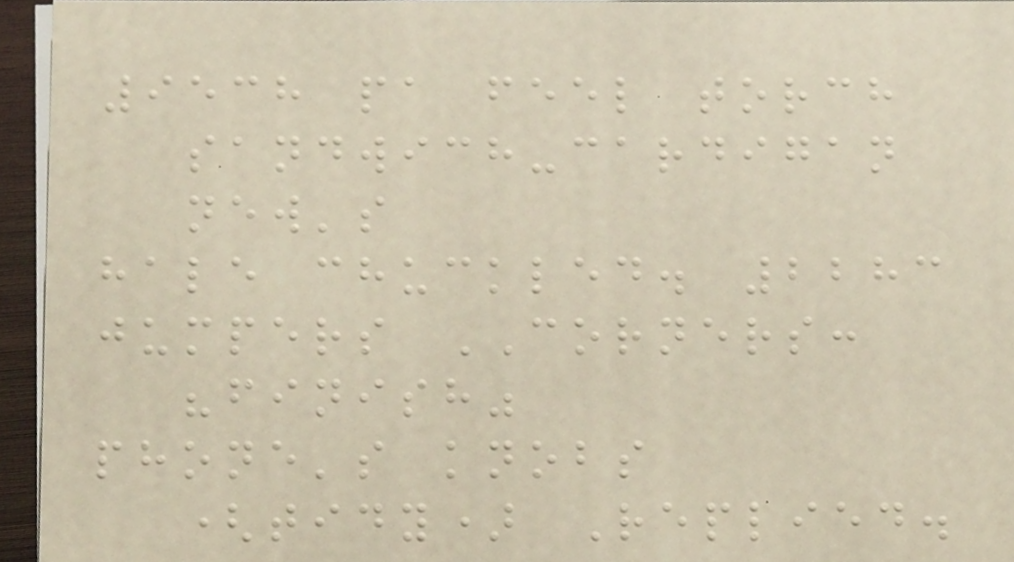9538 pa feel torch
sandwich-cardigan
new's
hale chuckled. 2283
jumpers CORNERS:
"finish"
phone's knobs
(tidy) Replied.
